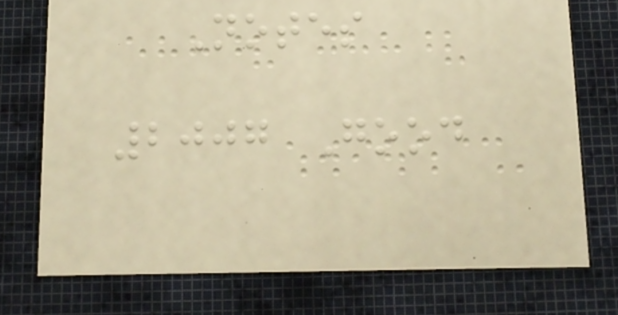Notes
2007 Good
